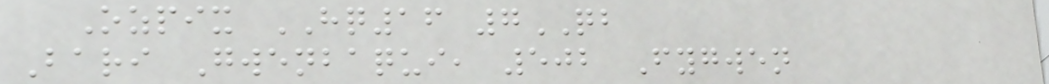Ozpix HQ16 7QB
Bari Gwenbaqui, 502 Fygwen
